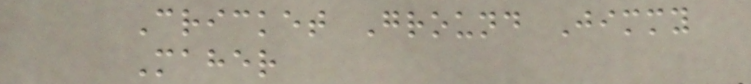Cricket Ground Jimmy
Maher
